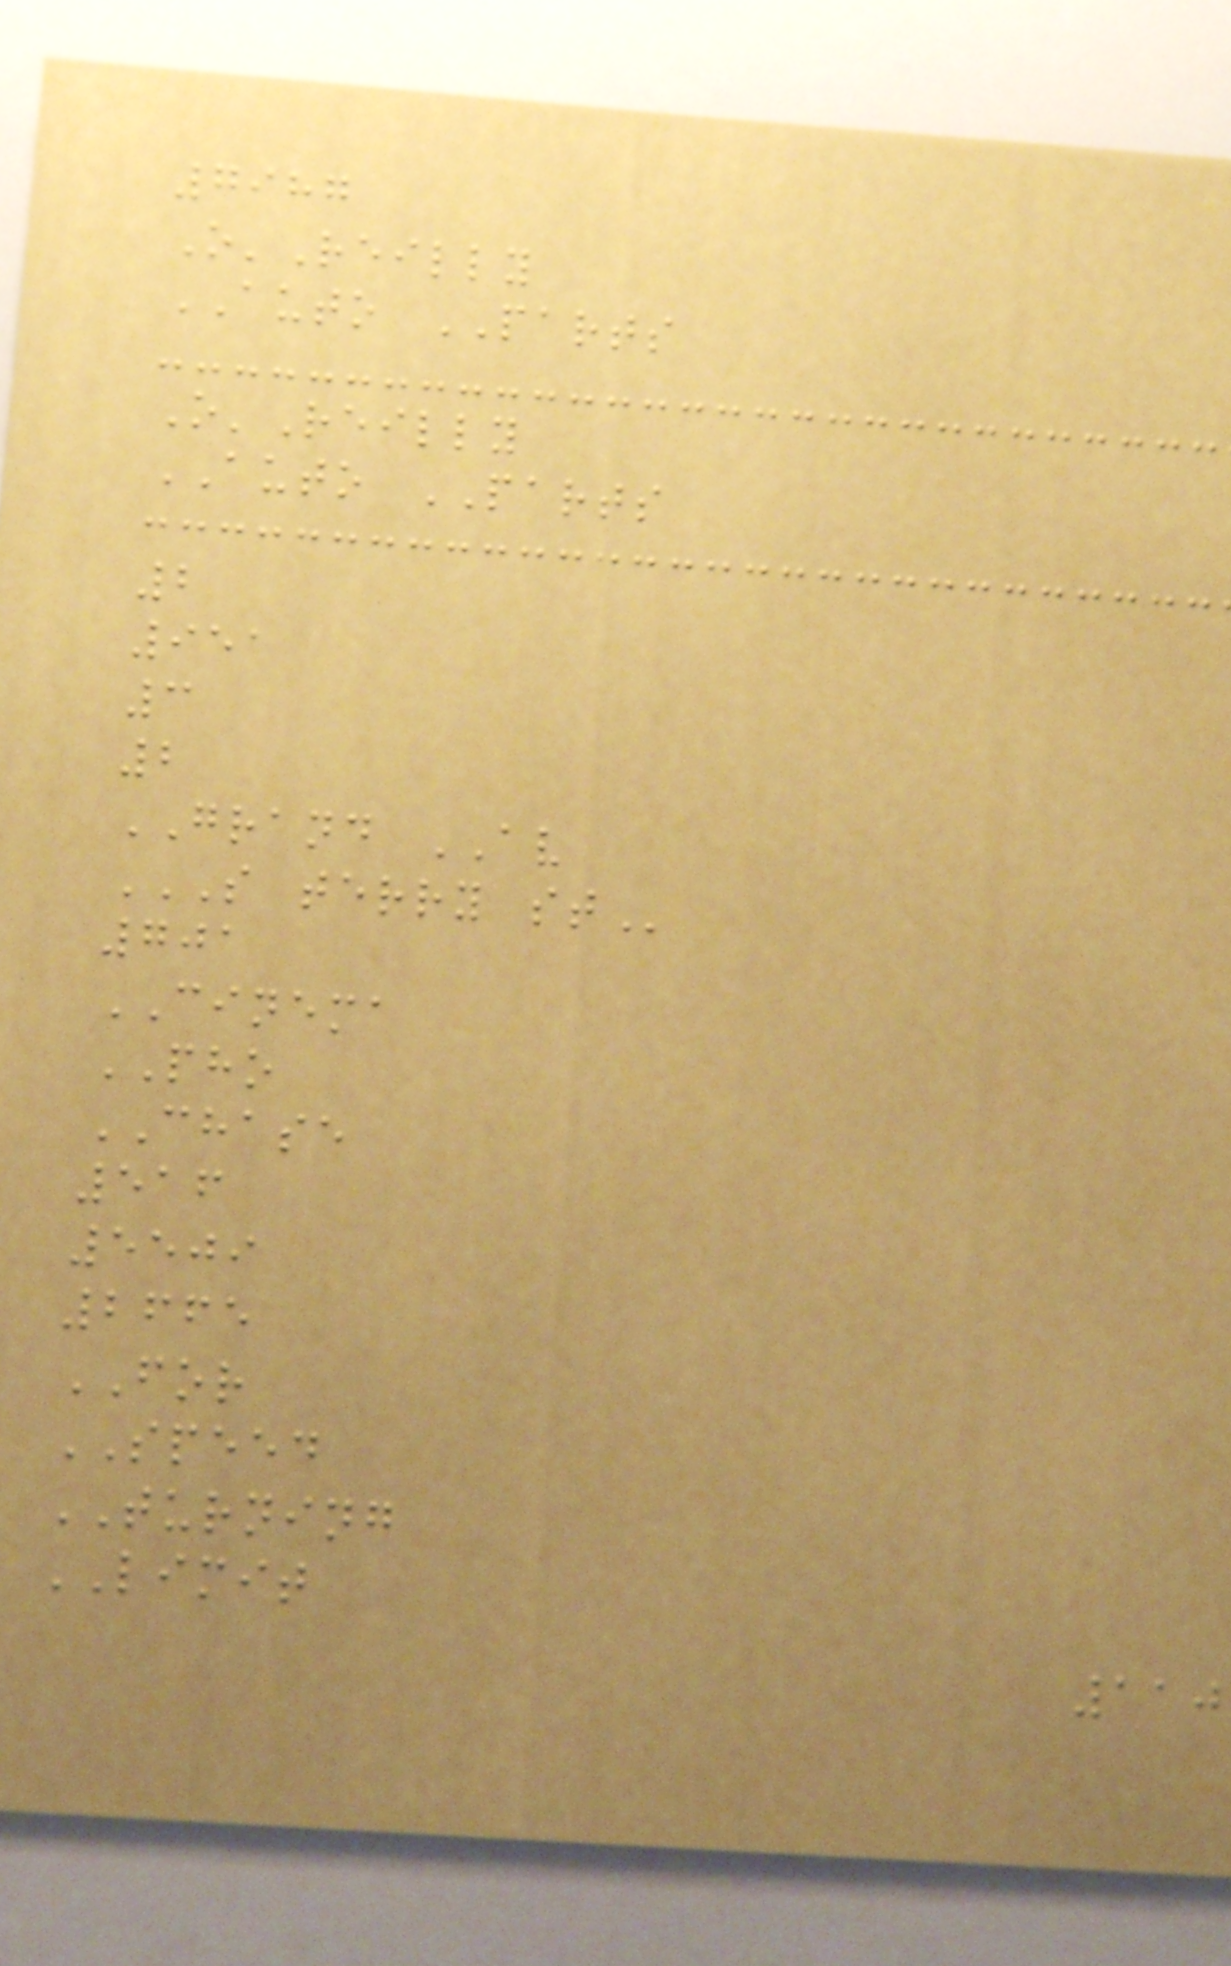7987
O'Reilly
AUTO PARTS
O'Reilly
AUTO PARTS
2
951
3
2
GRAND AV
S TERRY ST
701
CINEMA
PHO
CHASE
516
5509
2665
FOR
SPEED
TURNING
LIMIT
110
